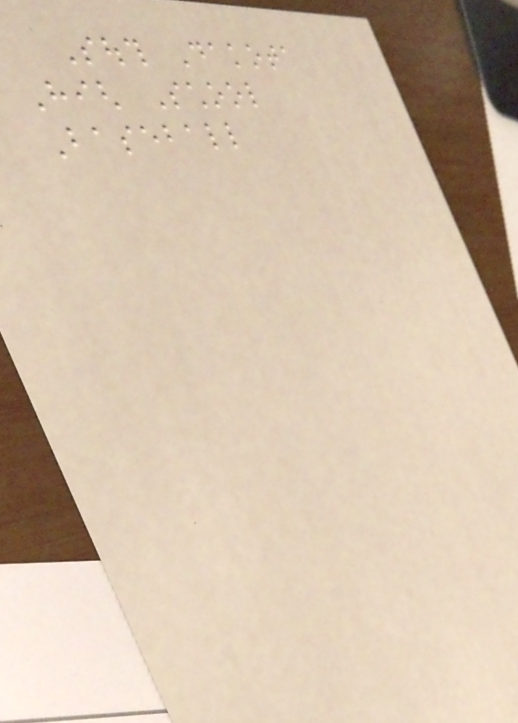South Dakota
High School
Baseball
